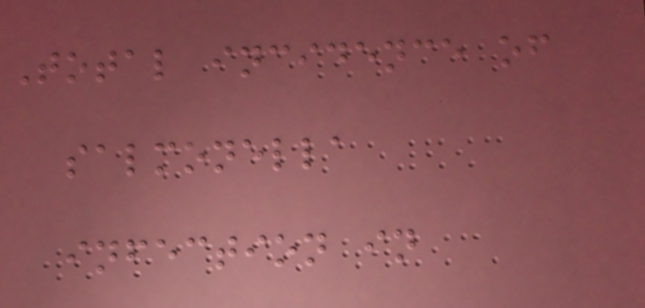Total incidence of
salmonella
infection in
